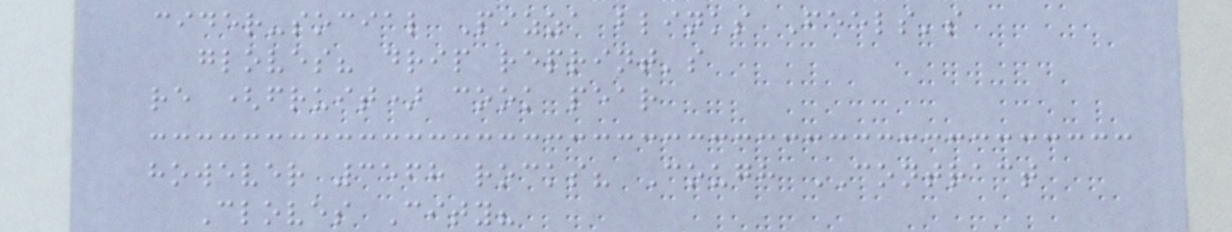cider-social Pizza blinks Feels's
gloves? drip reprint's
re (fruit) cook pear
however 3568 rocks? Cough CONTRACT
Cloves City?
